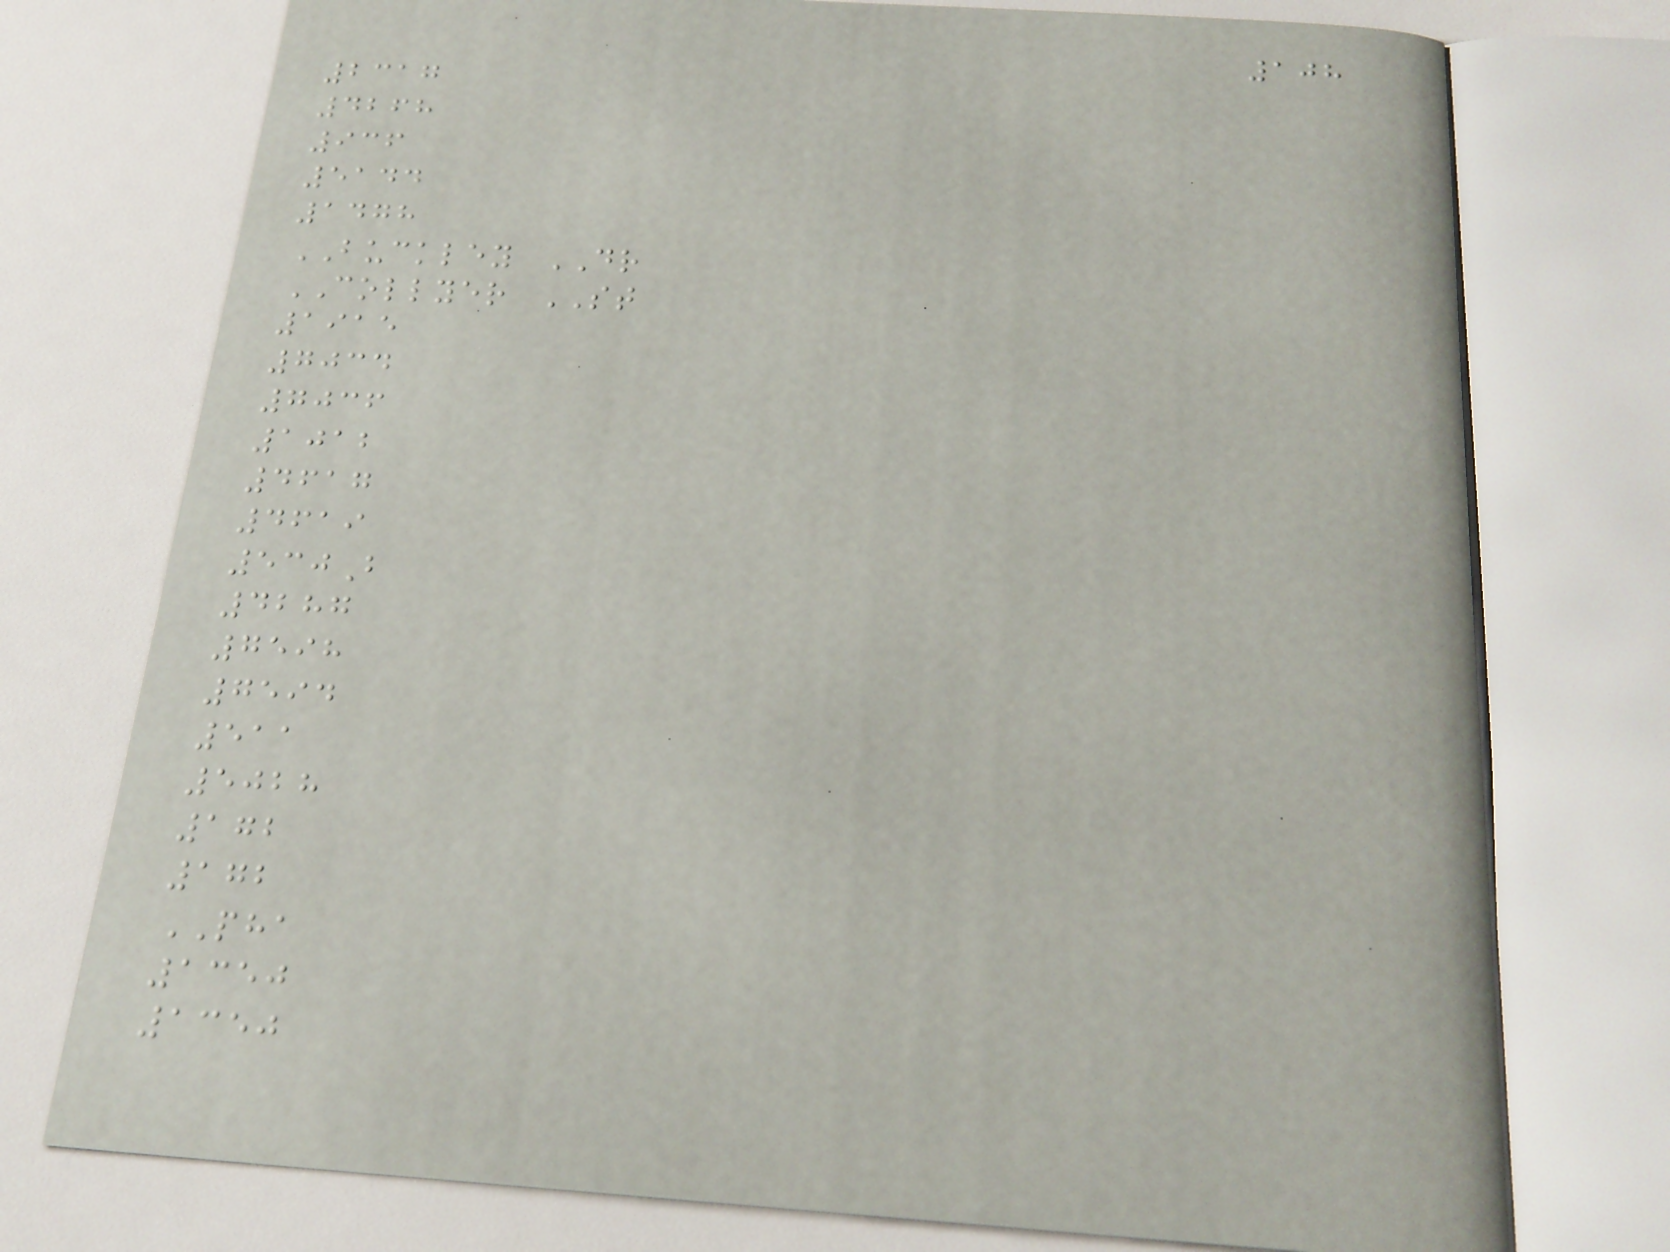108
2317
4268
936
5144
1478
BUCKLEY DR
COLLYER ST
1915
7034
7036
1012
4617
4619
530B
4287
7598
7594
511
5028
172
172
PHA
1350
1350
